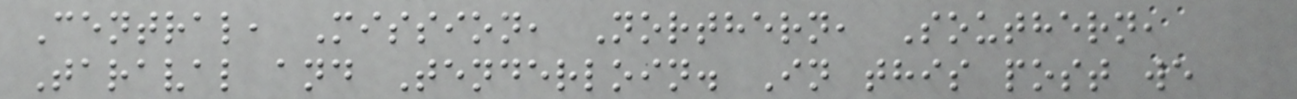Central, Mission, Northern, Southern,
Taraval and Tenderloin. In this post we
